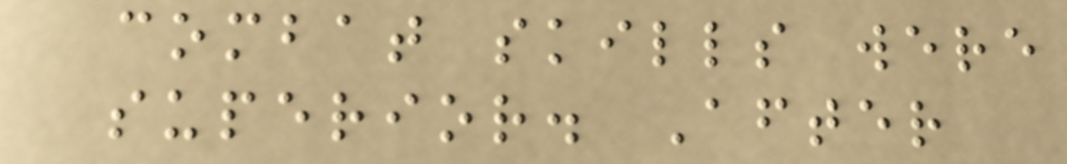combat skills were
superior. After
